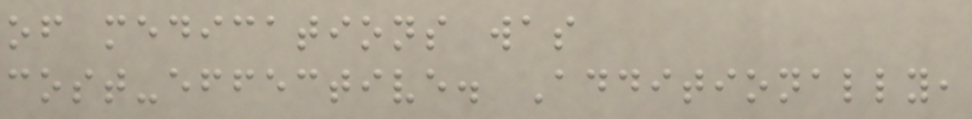of medications was
cost-effective. Additionally,
